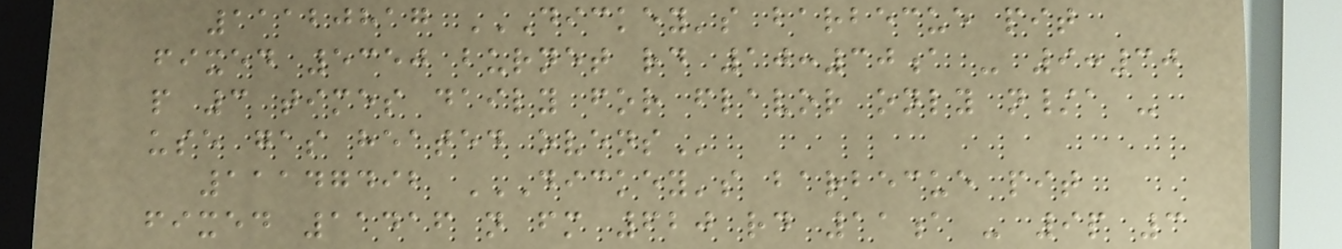11120817 DICKEY'S BARBECUE PIT
FIXED 5350 BURNET RD 10:30A - 9:30
P 3 TIMES DAILY FOR FLAVOR ONLY N/A -
USE GAS HEATED OVENS
11147492 DICKEY'S BARBECUE PIT
FIXED 11416 N FM 620 RD 11A - 9P 3
